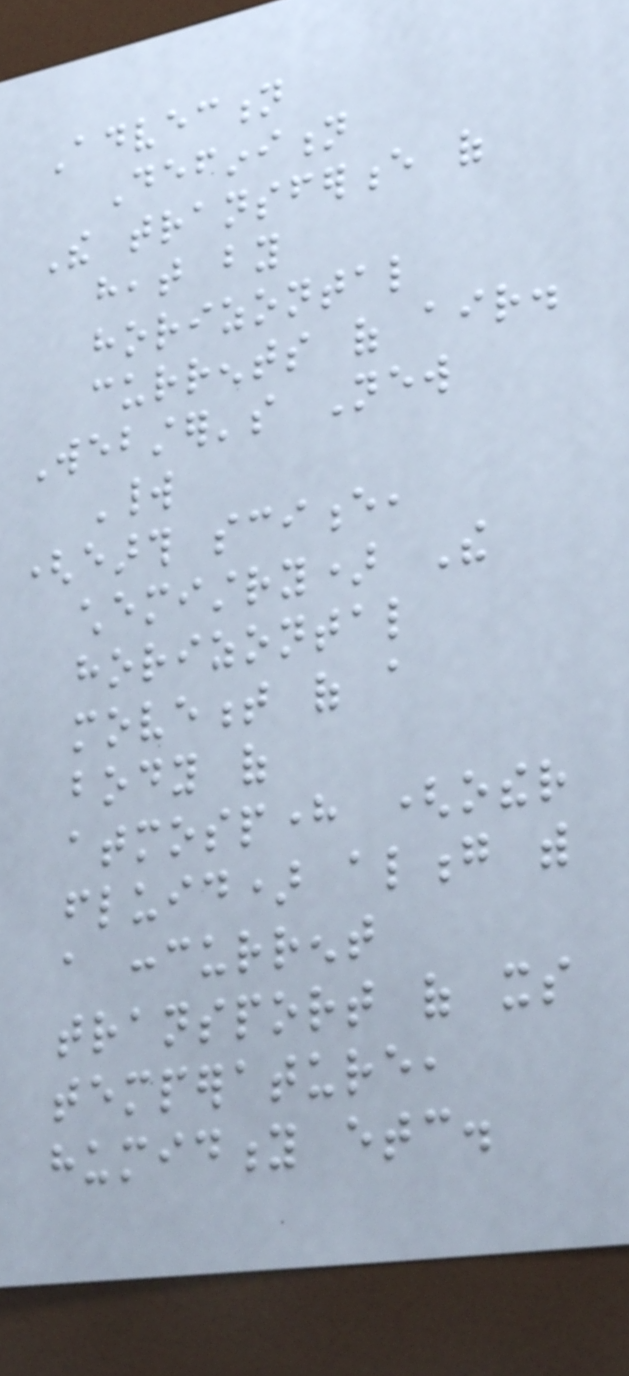Advection
Definition
The transference of
heat by
horizontal
currents of air.
Webster's New
World
(earth science,
chemistry) The
horizontal
movement of a
body of
atmosphere (other
fluid) along with
a concurrent
transport of its
temperature,
humidity etc.
